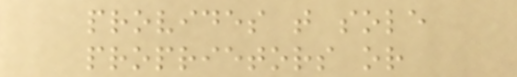provides that sole
proprietors or
